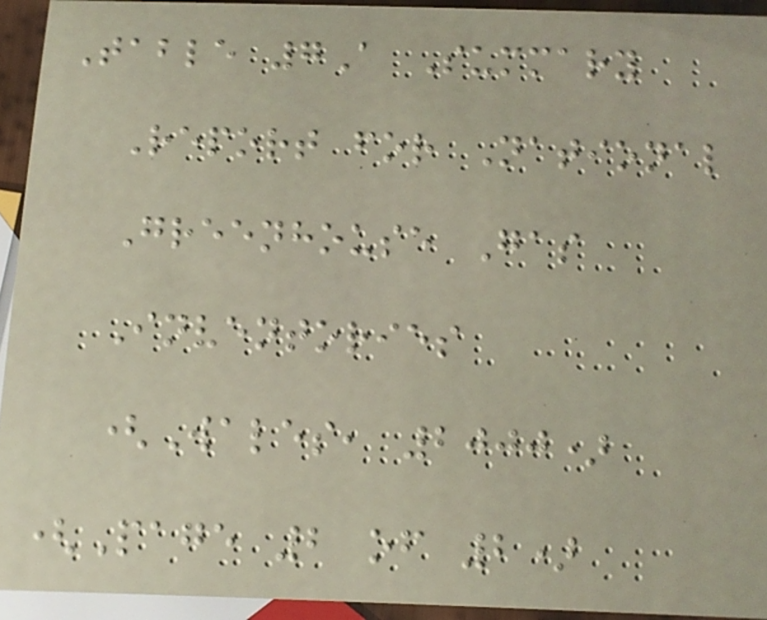Table 7A Summary
Report for National
Greenhouse Gas
Inventories
(Wales, 2000)
(Page 2 of 2)
